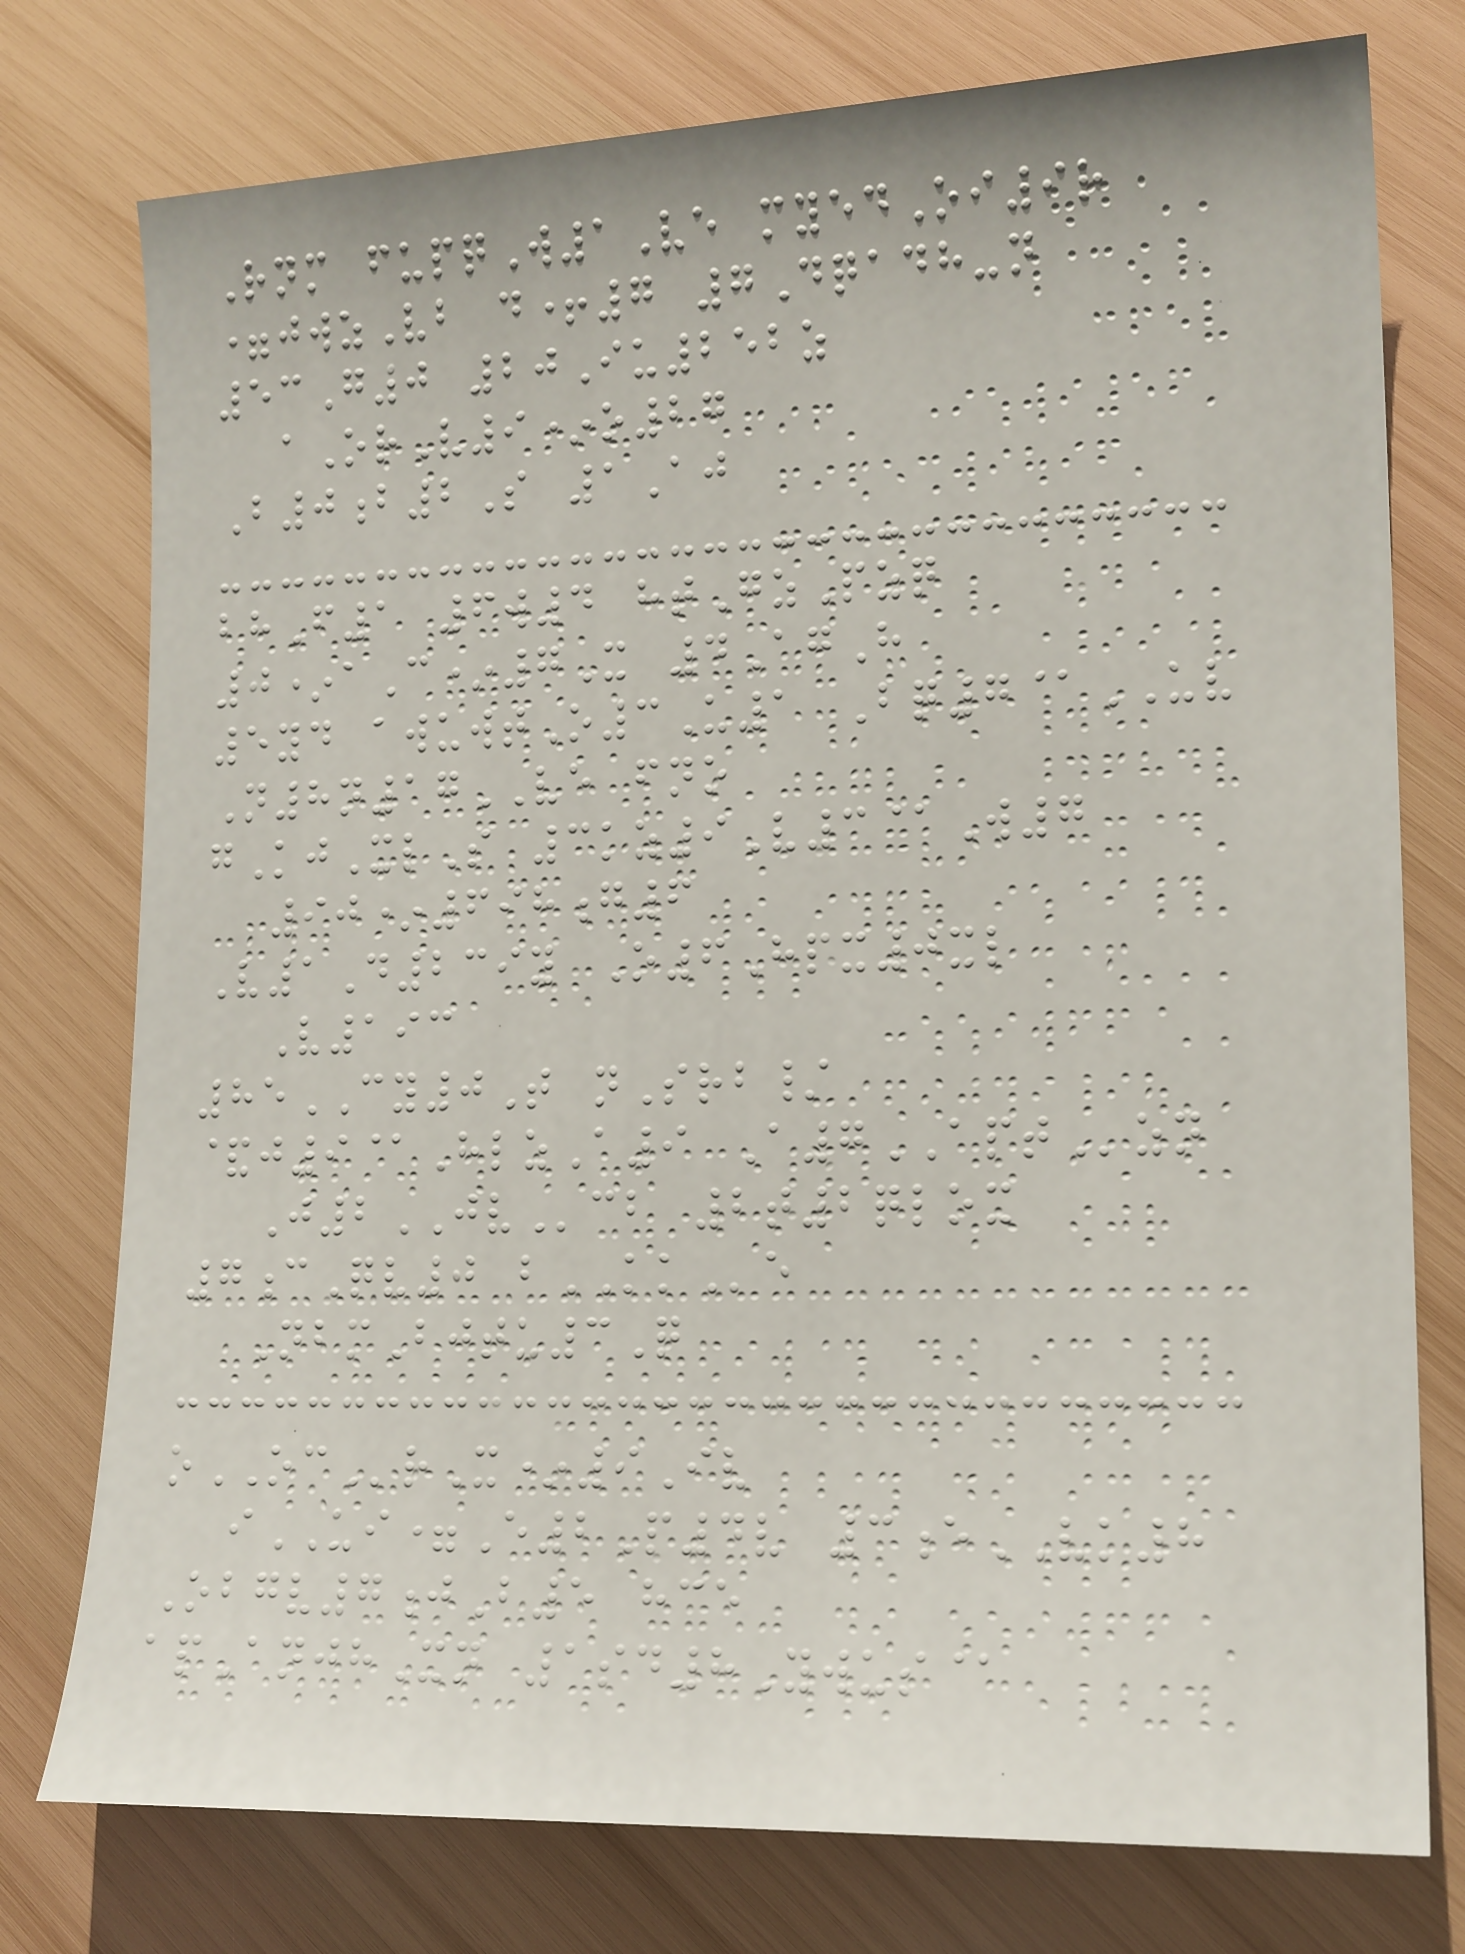Rnm fupqW1Ve myedOi9r
=jwzVb d+7 7Dqadh-n
53G0 20Iu252z
aOrV9*o27
B0b2S 1Aj
bhF1 6w4 htGzPzq
0*aC*7X 4AgH
5yd awuwtO3U1 Bq7@UV
N8n17VE fno
gKjXlS 3kz9V3@W7
90*698g6
V1D239y O6Hpx0xl
V193
85CY0T nSrb/
&j9@HlzA9 A7APTzn
J2JVcb 2t2qlox
7cQv0 bKKe
NbmBjtu3Q
oOCrX*9Iv
iUI=E2P4v 3eVK8
Obgv7jB5 hce
apAnjhXn 1sd8Ywus@
